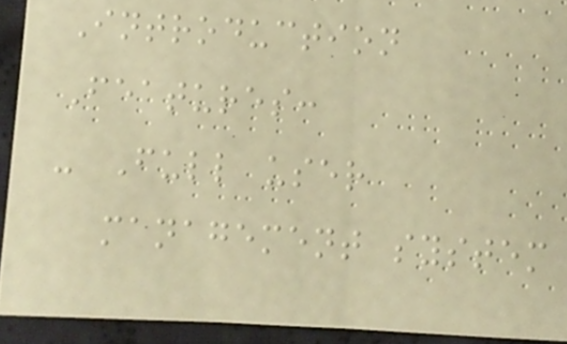Introduction
Features:
- Full user
management system
